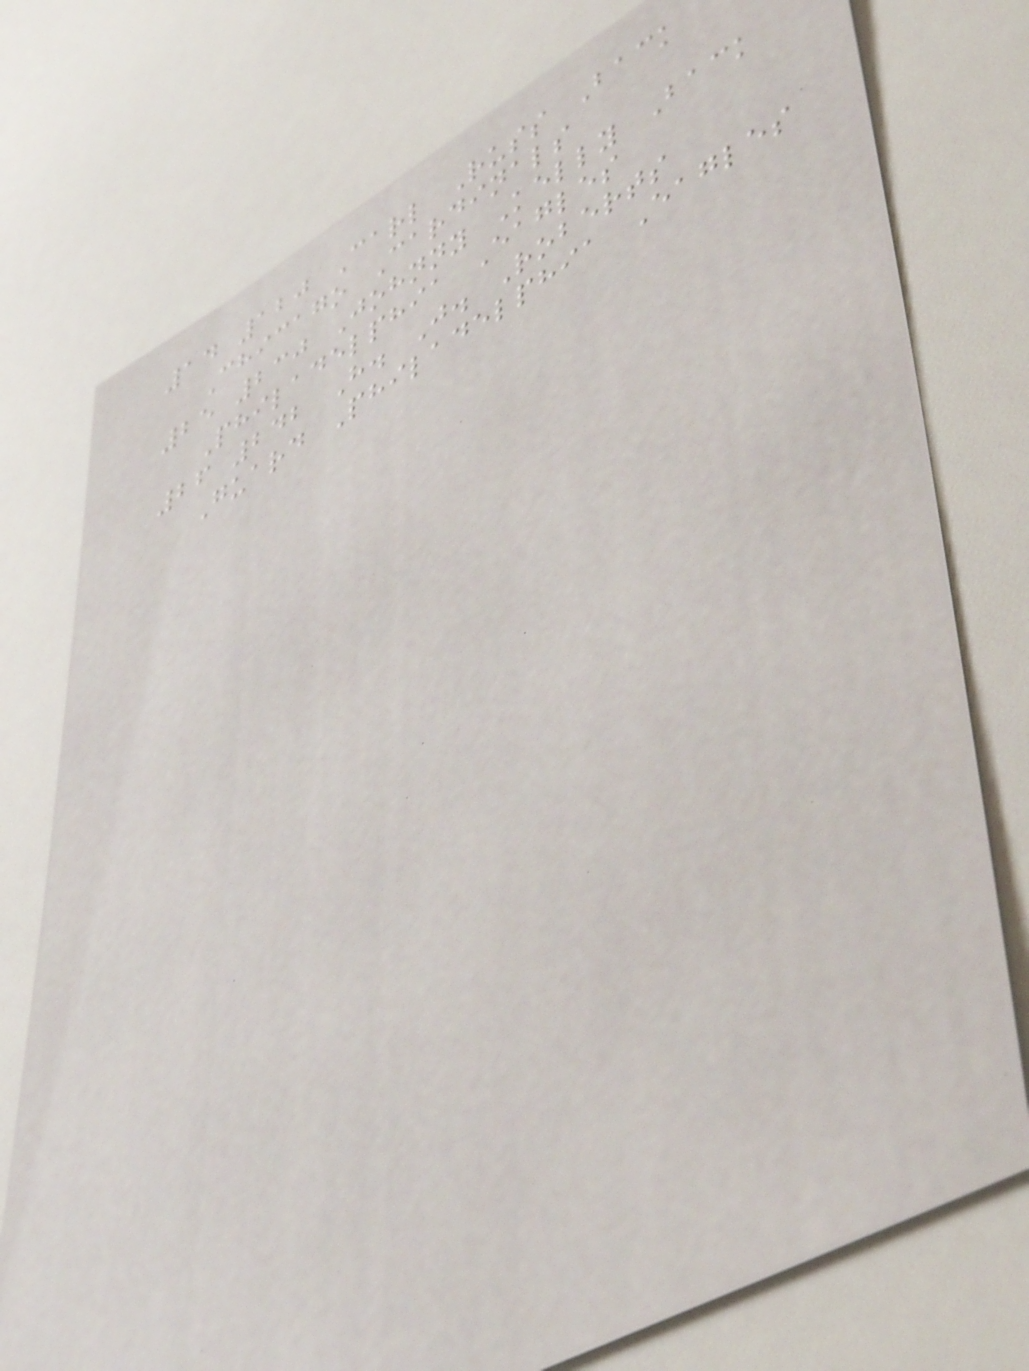14 120 Carl Russ Back
Chicago Cardinals
25 230 Johnny Kelly Back
Philadelphia Eagles
26 242 H. J. Roberts
Guard Philadelphia Eagles
